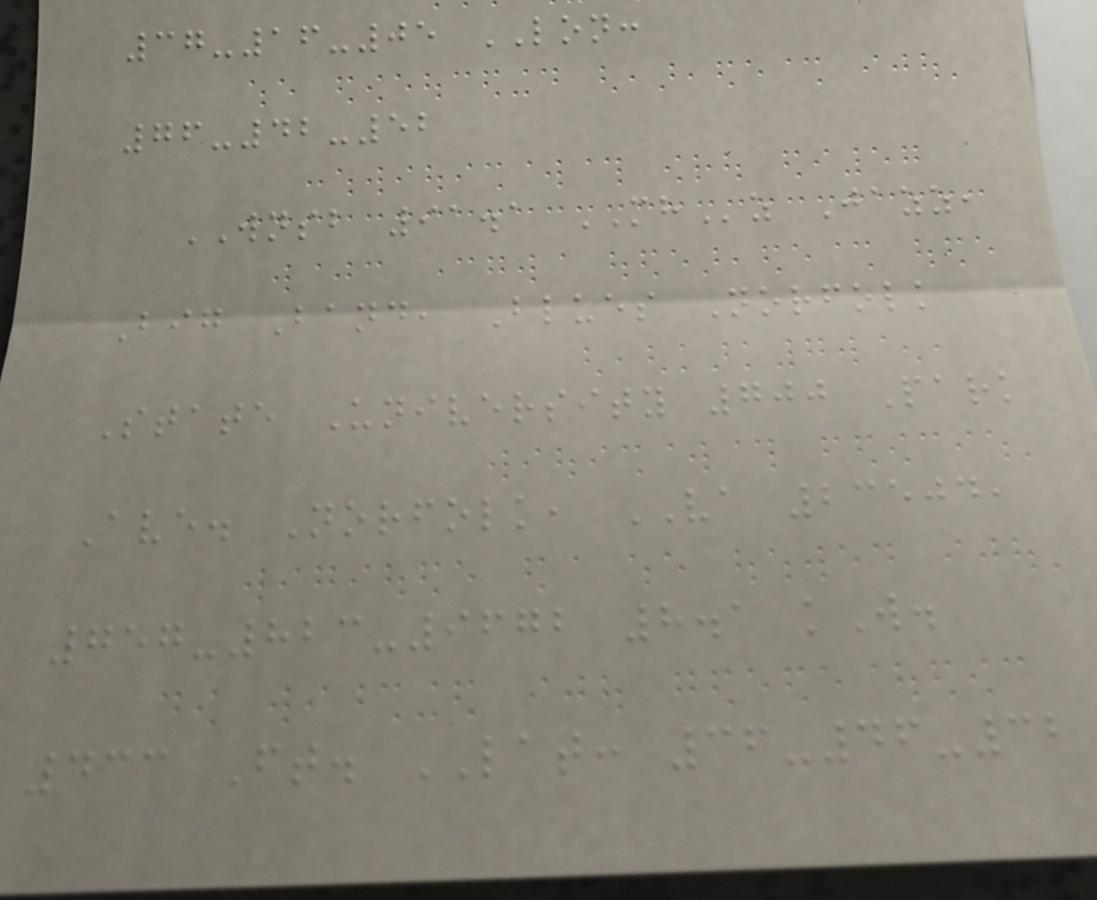37-16-05 LON:
76-42-52
WNSB 91.1 MHz Jazz,
Big Band, Blues Norfolk
State University 700 Park
Ave. Norfolk, VA 23504,
757-823-9672 8.1 kW.
433 Ft. LAT: 36-46-32
